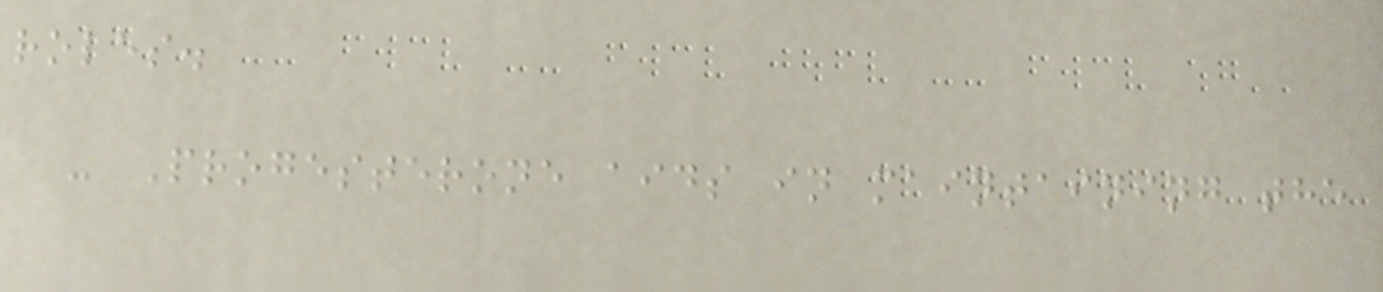roles.
- Progesterone aids in maintaining the
